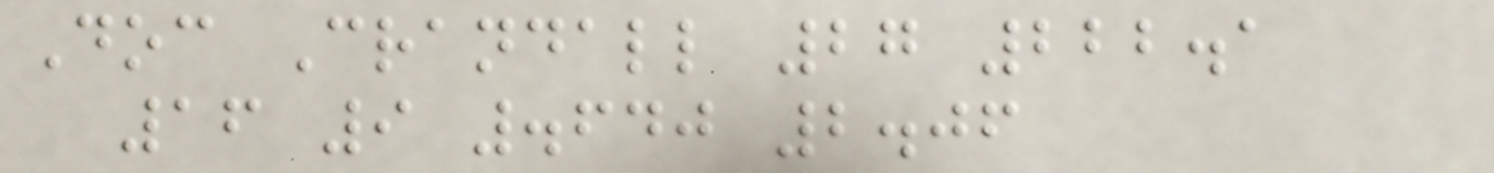Doc Crandall 27 222.1
16 9 .640 2.06
